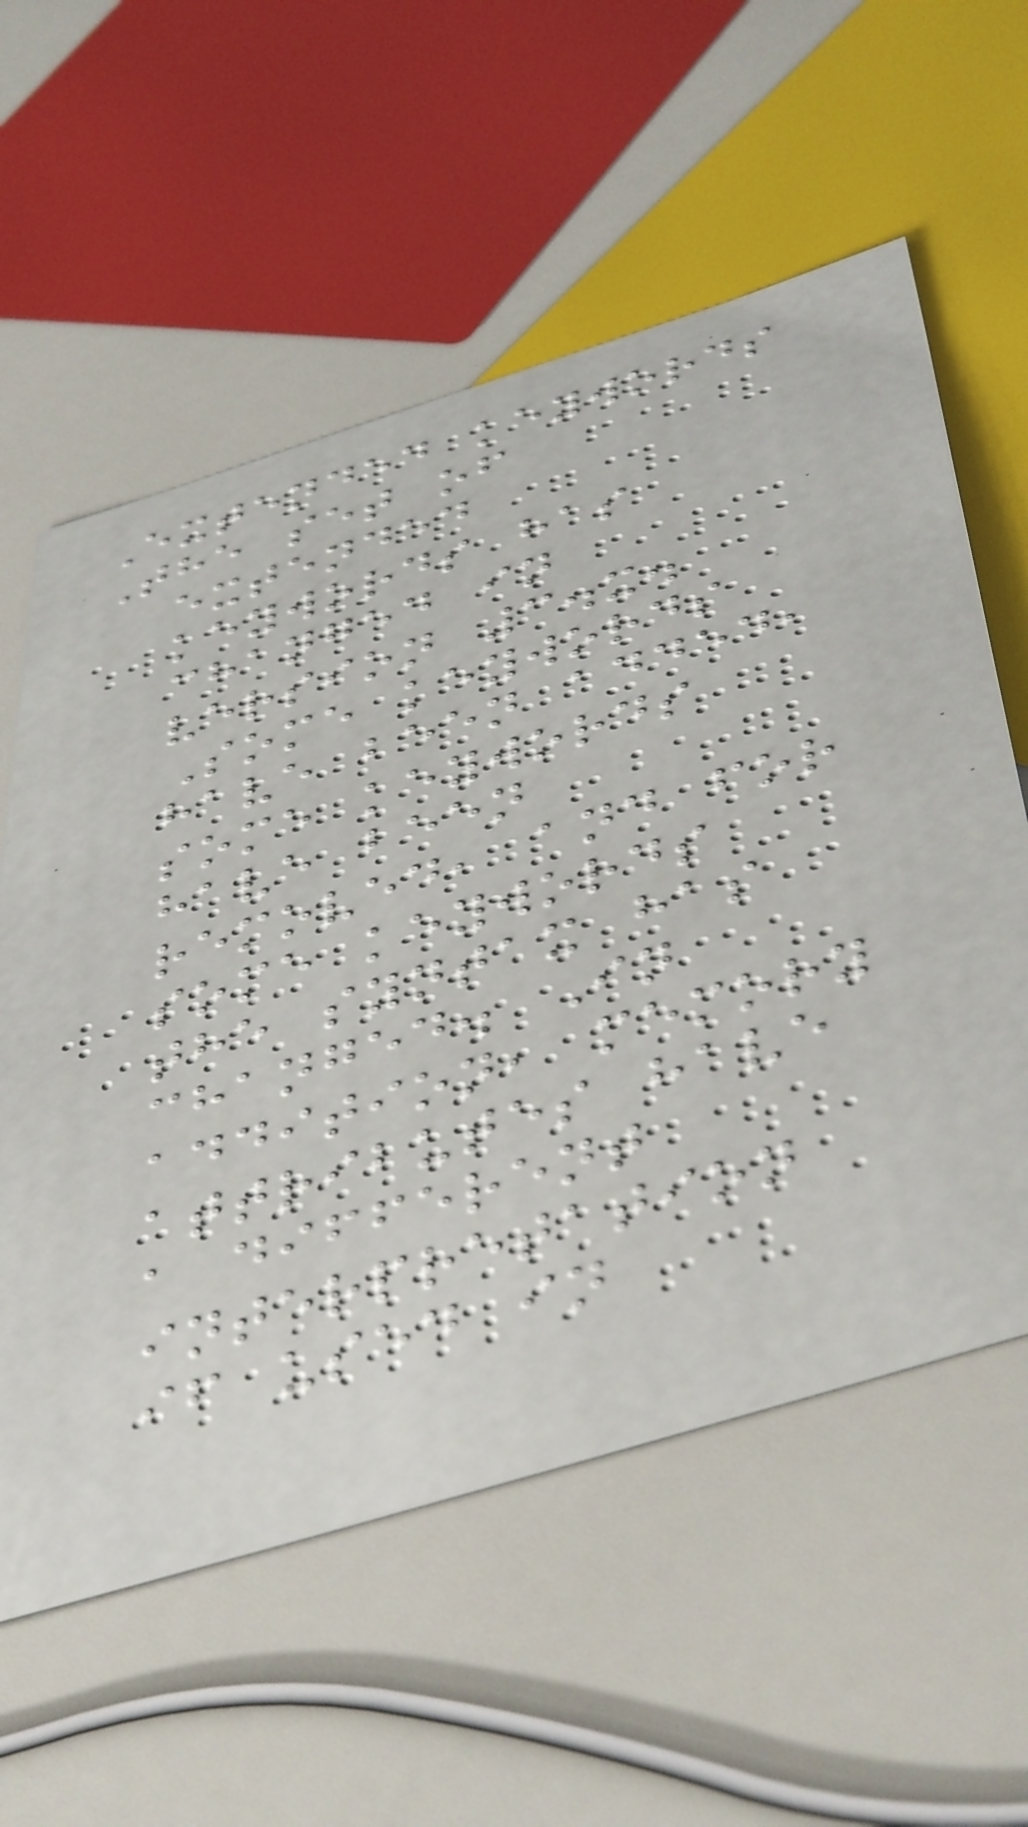Extended keywords
The set of
extended
keywords has
changed in
version 3.x.
Some keywords
have been added,
some keywords
have been
removed, and for
some keywords
the syntax has
changed. In
addition, memory
attributes have
a different
interpretation
if used in
